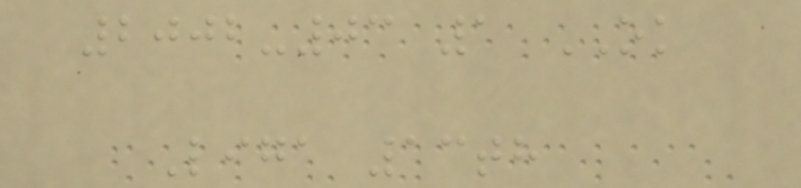2002-03 1 OK
Liga 13th
